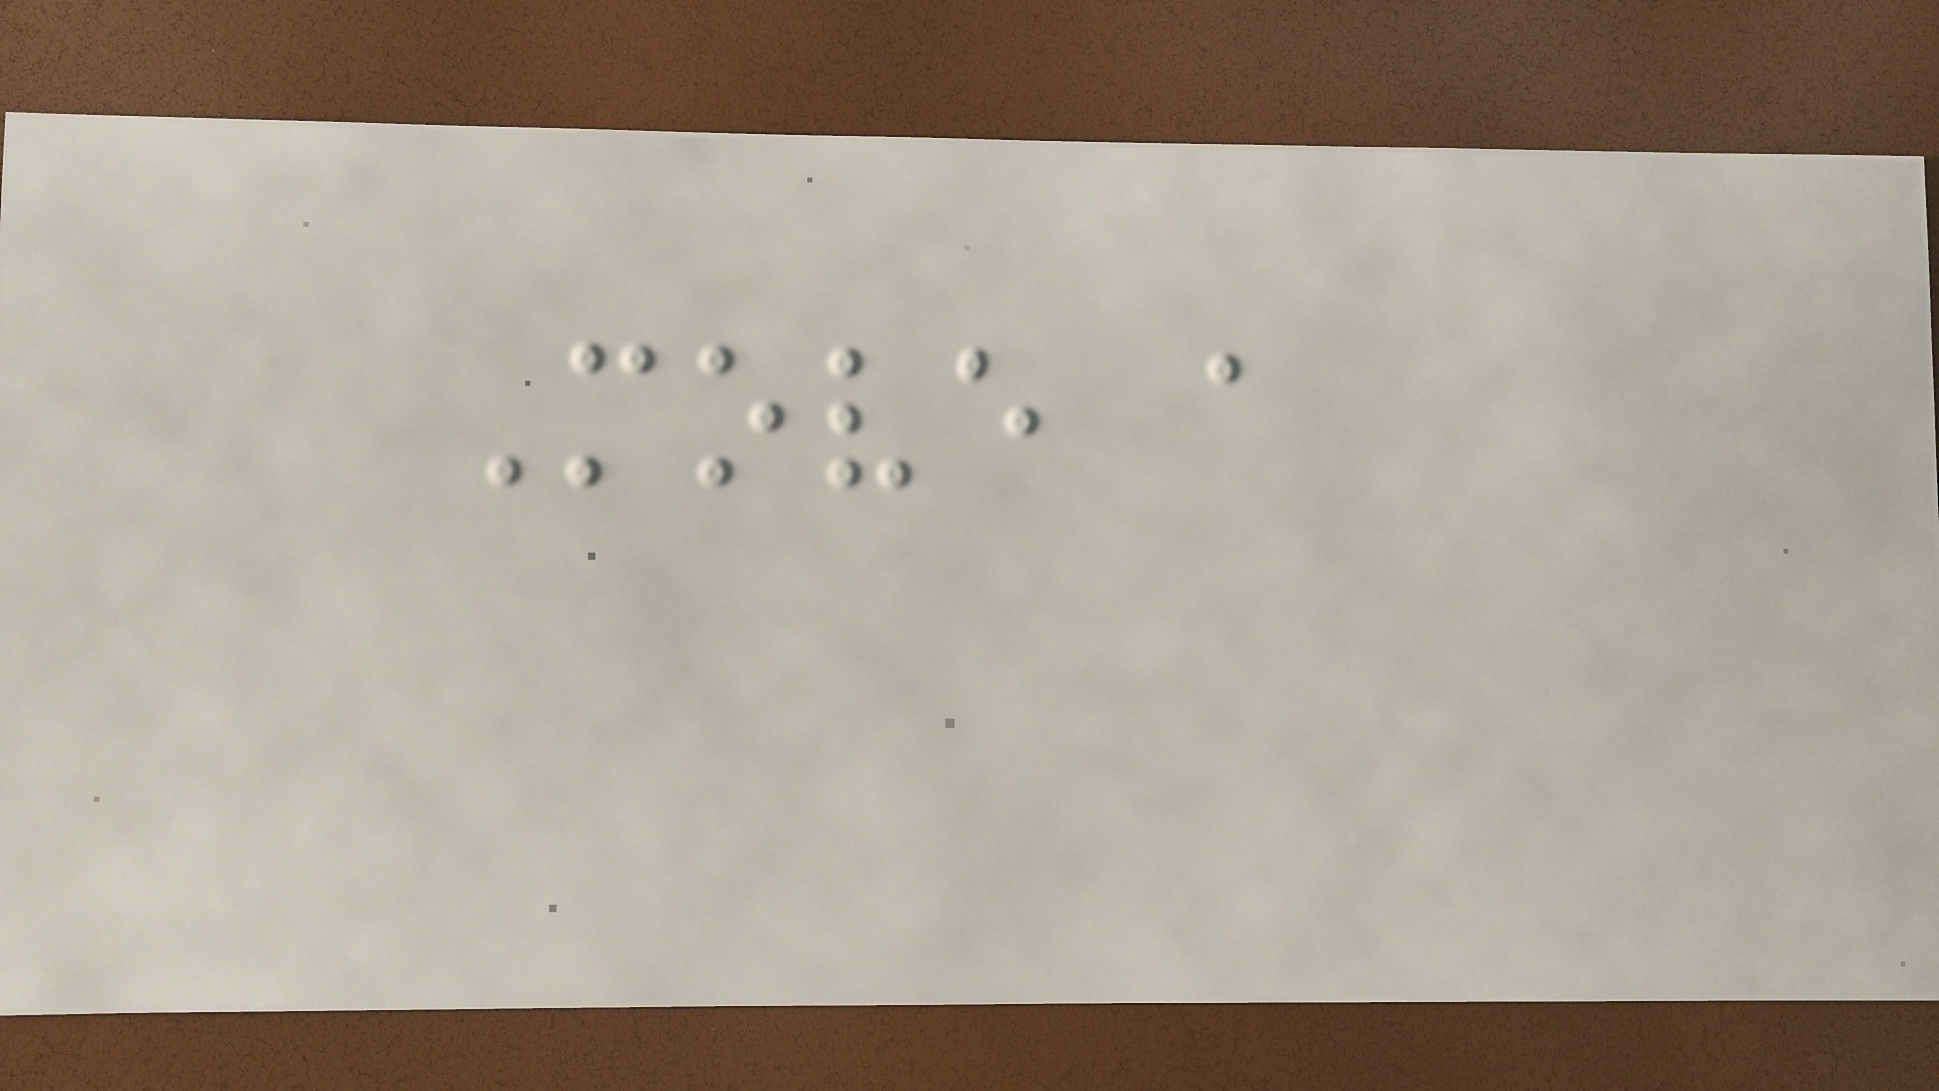Move a
